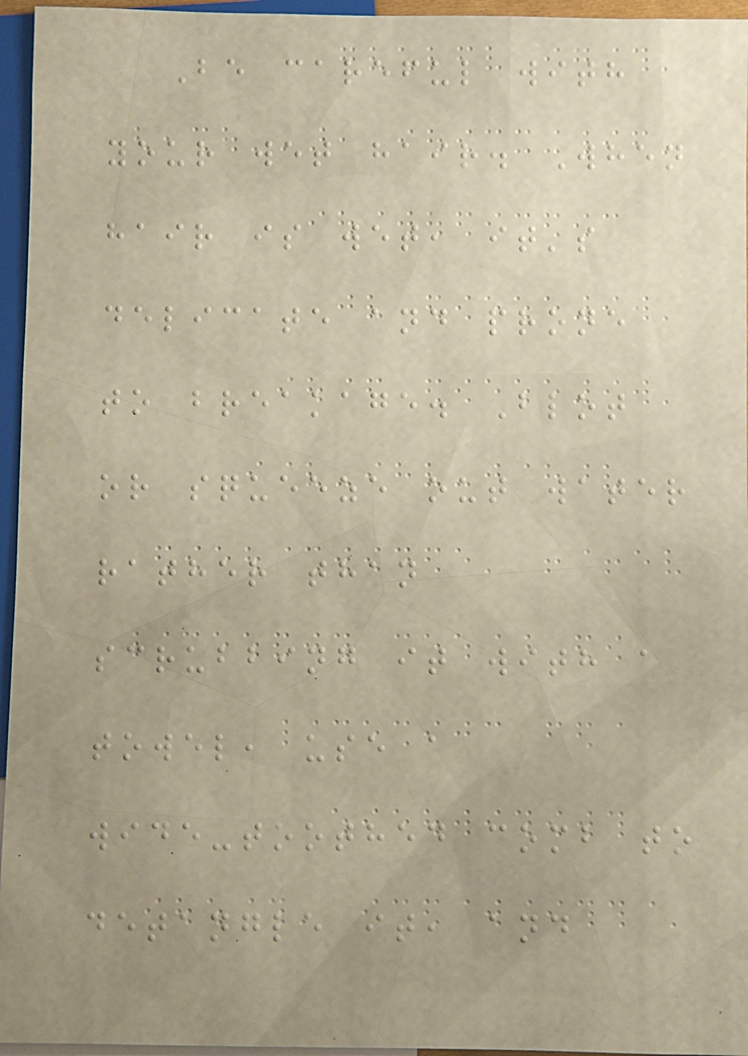Be careful with
your wet hair. When
hair is wet, it's
delicate and prone
to breakage. Blot
or squeeze out water
rather than
scrubbing it with a
towel, use a
wide-toothed comb to
detangle it, and
